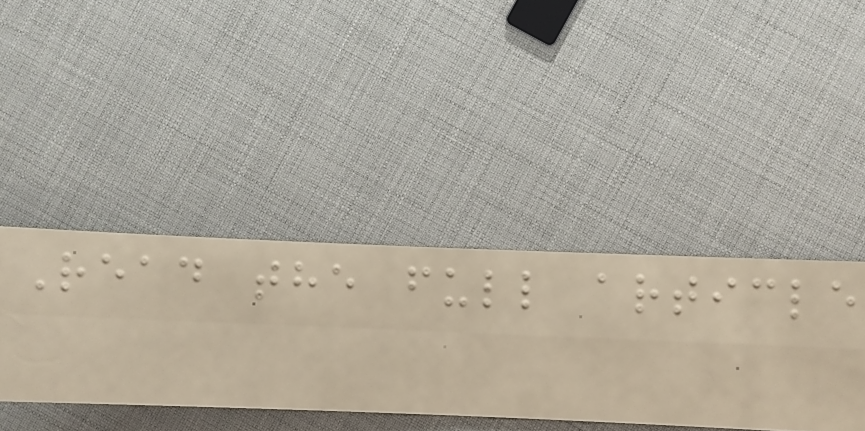Read the full article
